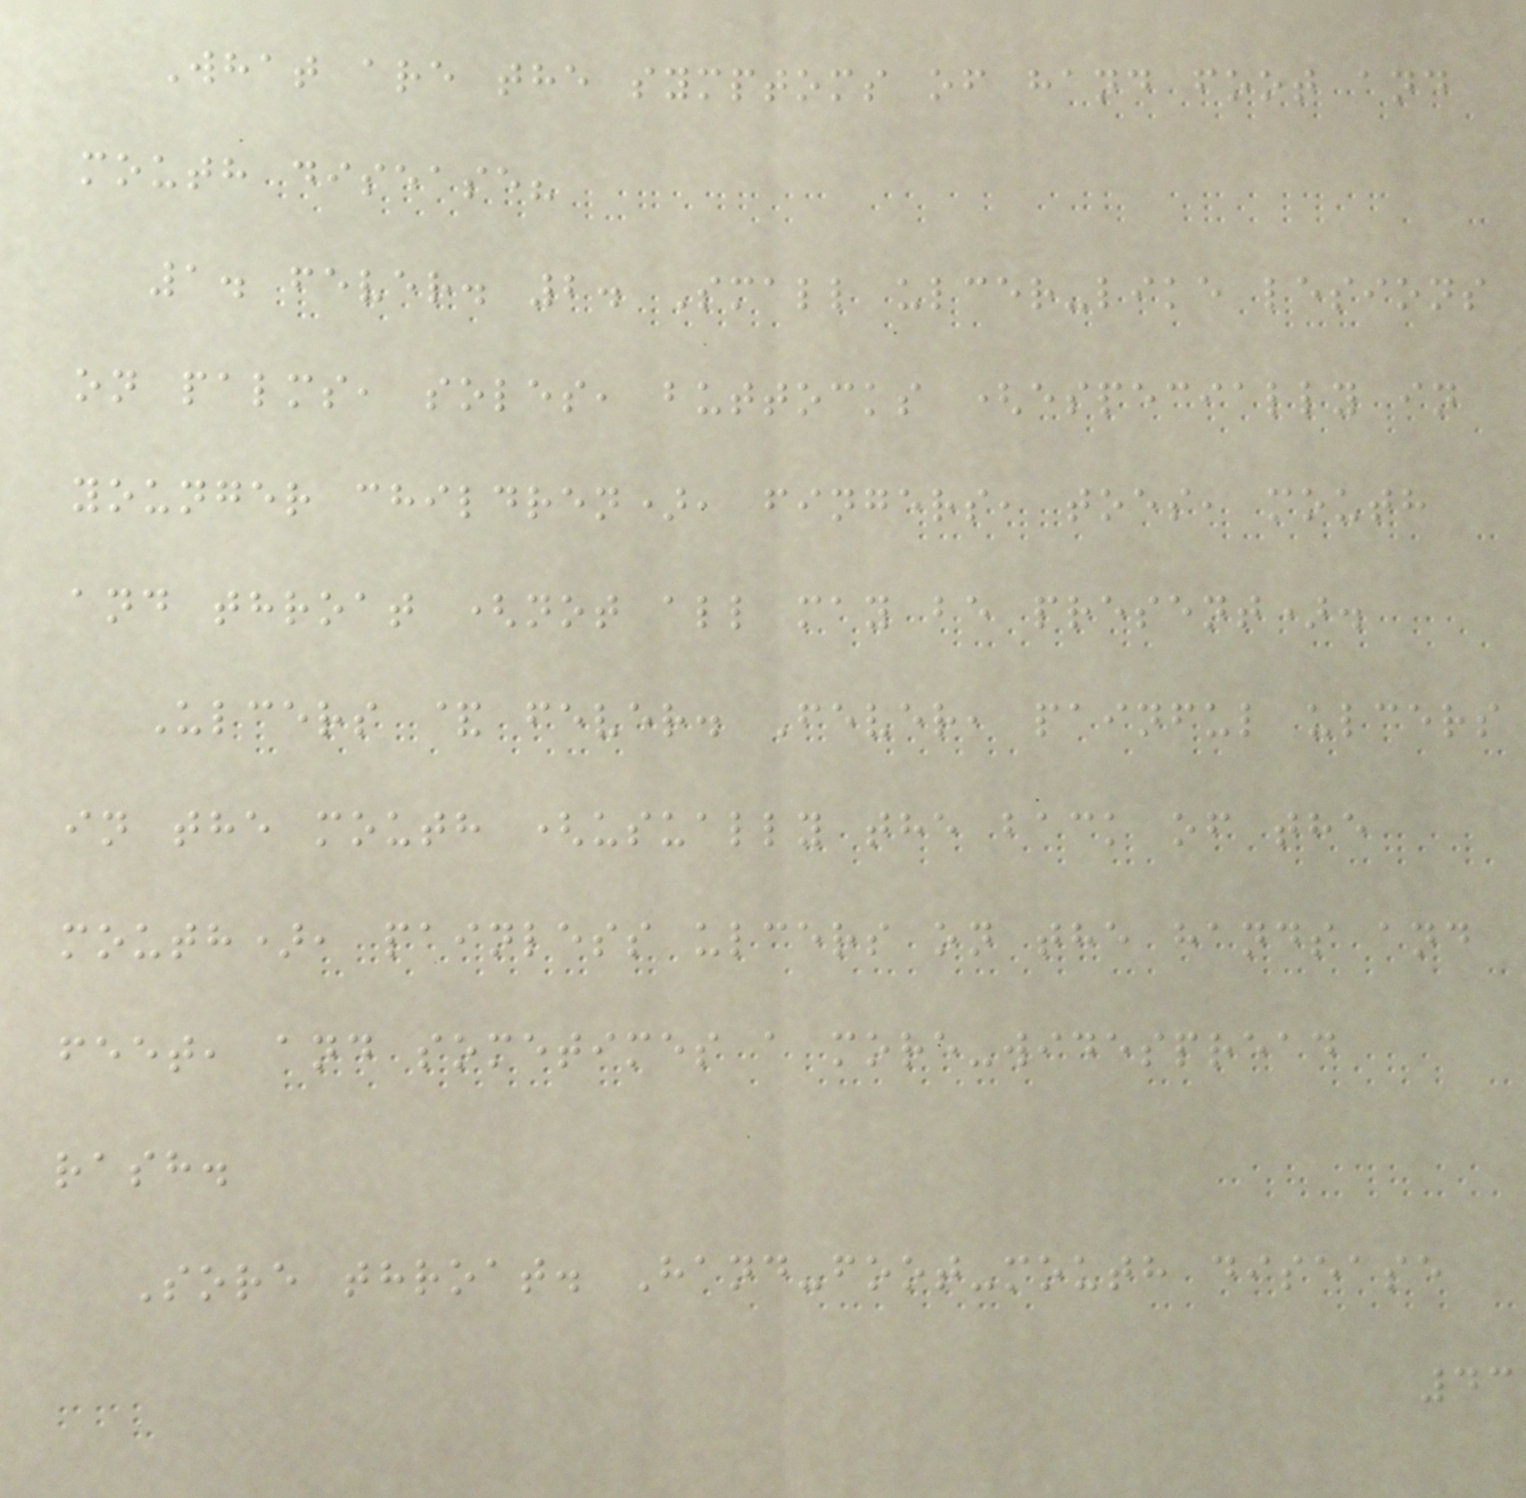What are the symptoms of hand foot and
mouth disease?
1. fever. 2. Small ulcer-like lesions
on palms, soles, buttocks (especially in
younger children), fingers, toes, mouth
and throat (not all may be present).
Ulcers & fever. Fever, painful ulcers
in the mouth (usually the back of the
mouth), painless ulcers on the hands and
feet, and sometimes a more-widespread
rash.
Sore throat. Hand-foot-mouth disease
43
